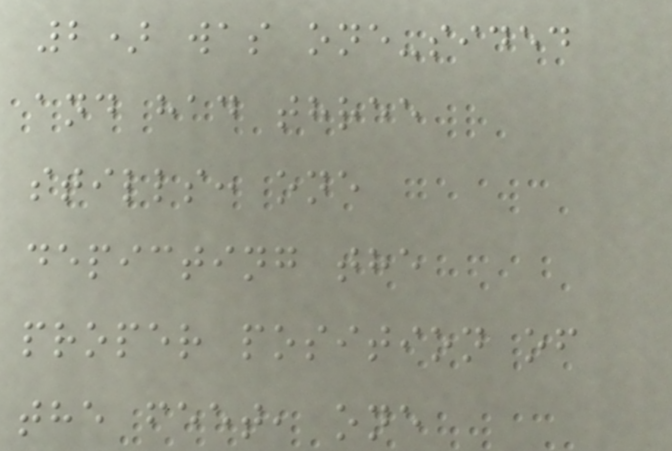2) was one-sided
and had three
stills: one
depicting the
proper position of
the feet, one
